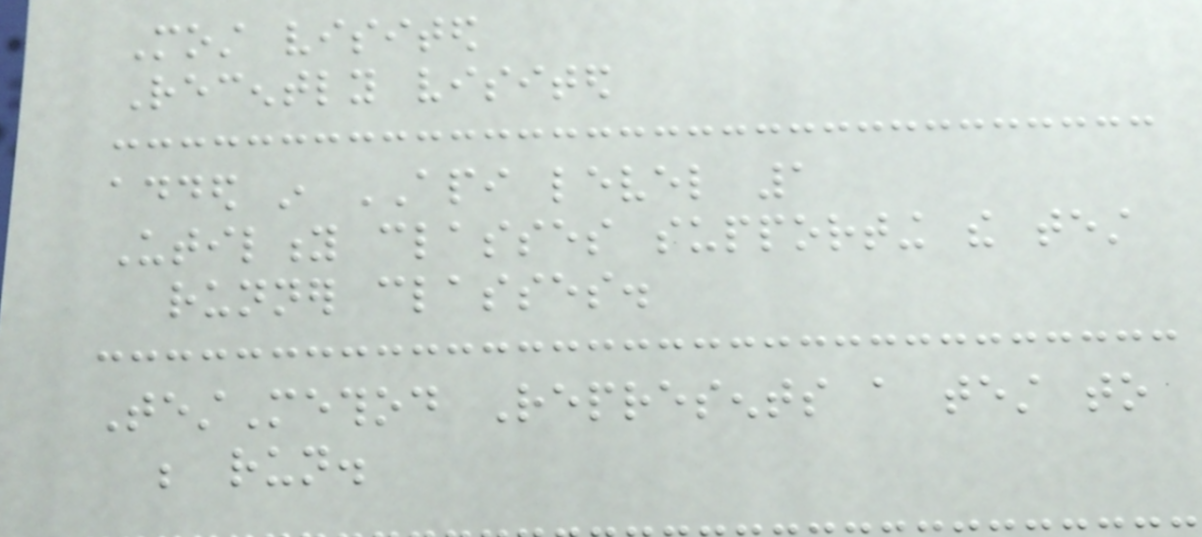Most visited
Recently visited
added in API level 1
Utility classes supporting the test
runner classes.
TestMethod Represents a test to
be run.
